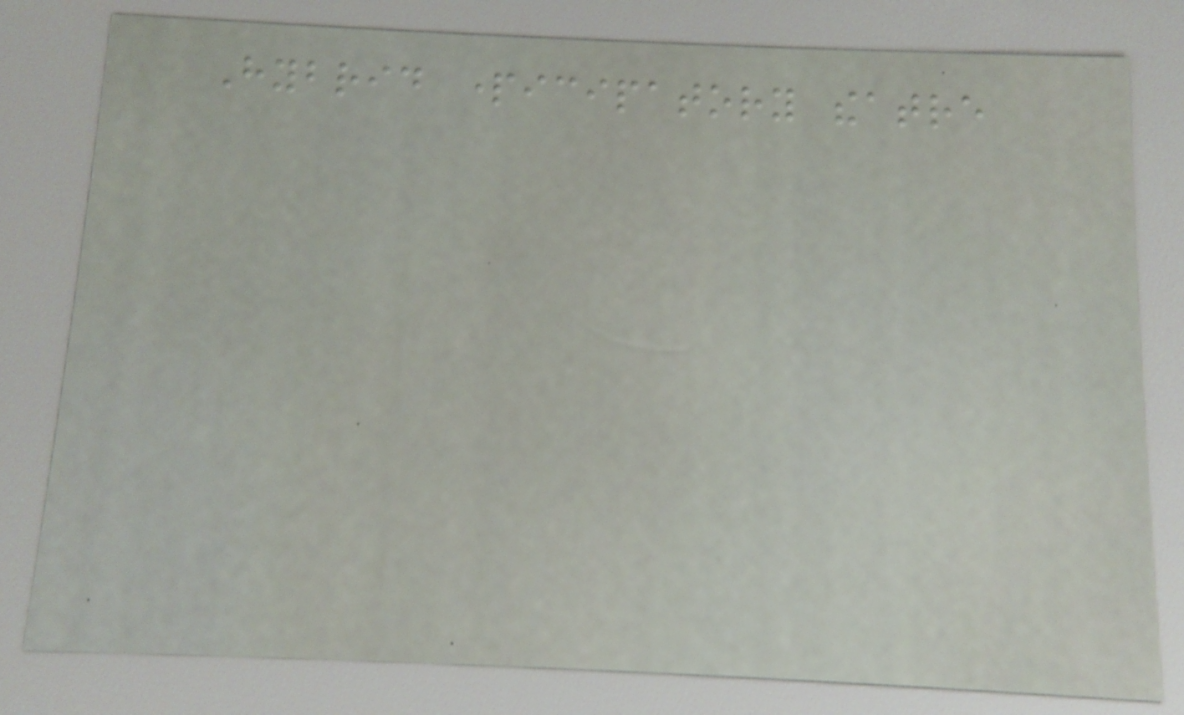Hybrid participatory theatre
